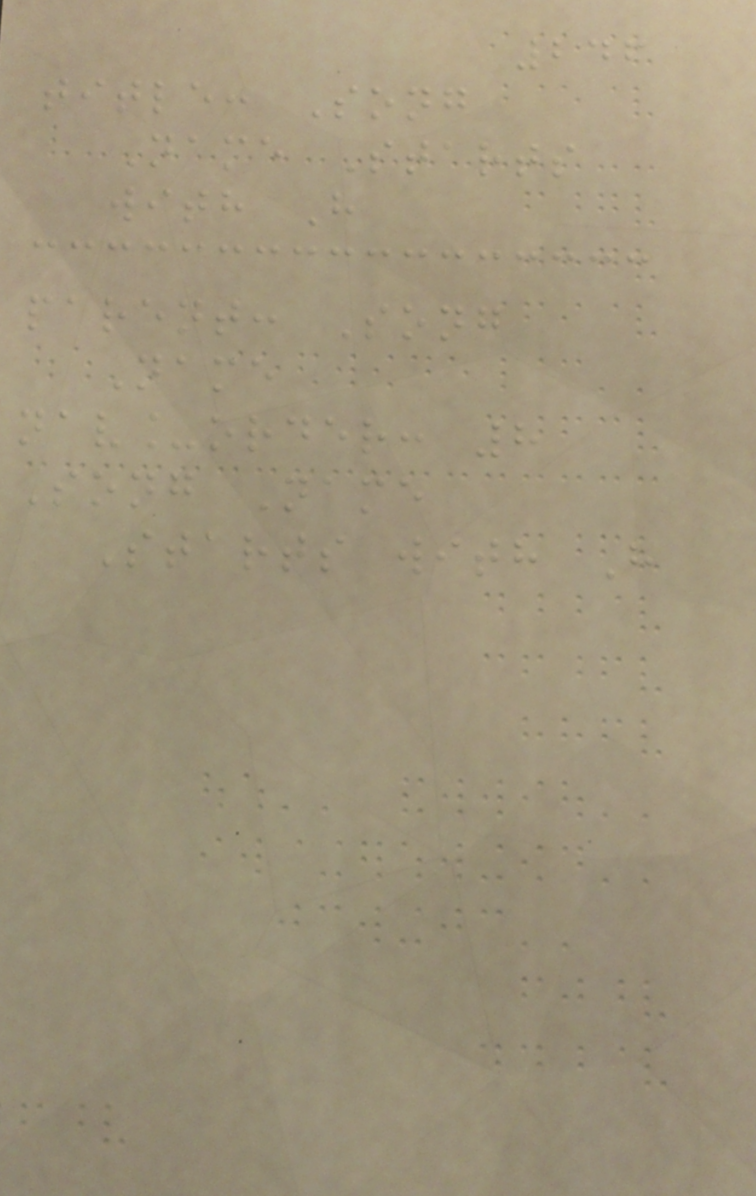246
title: Song
Name Starts
with H
parent: Song
Name
nav_order: 8
Song Name
Starts with H
